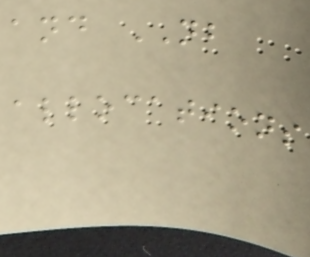and NB
allocations
